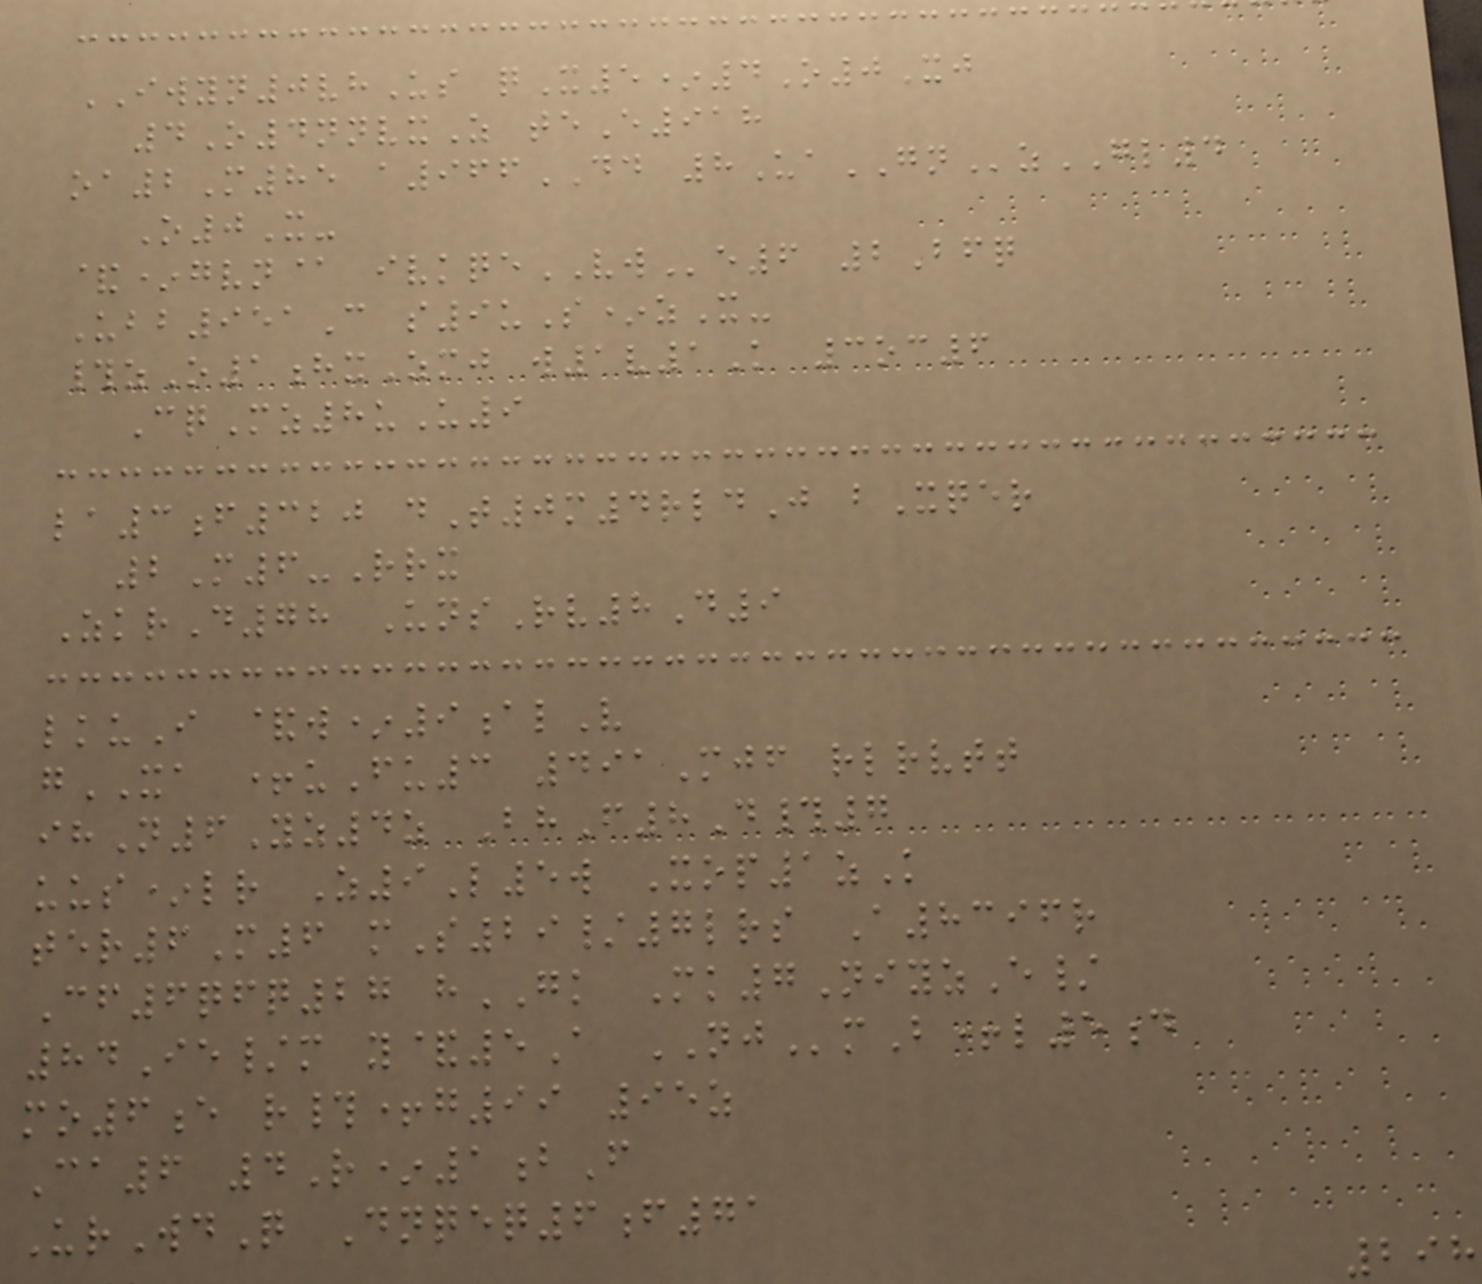IWYN0vhUs qX5*4O0Xj
4O4nnvxZ teE918
oa2M85 a966DD 8UaGNzGL4
O0X-
&*gvn@ ivkqeVWe6 2Bfq
Ubb951C s9uS*zX-
#zO1hxZmj w1v1K 3oc6
CqMz8uU9
la3f320 dT0m4rldJ bXqer
2M6-Rrx
ZkrD78 UnsRv8D9
lkuI &w*9alV
gXA +uFu3 491Mjf rlrvtt
ihN6Yz4z BhF8D#7
uus*lr Z9L5w Xop1zK
ter6M6 mS29/7lrs A8396r
Cf6qfq27 hGK Mk7NiyzE/
84Ie/m y&5A NJmB+l5d
mo6e r#+g99 95z
Ca6 4R*1bF
UrWdQ Dnqeq6f71
298
